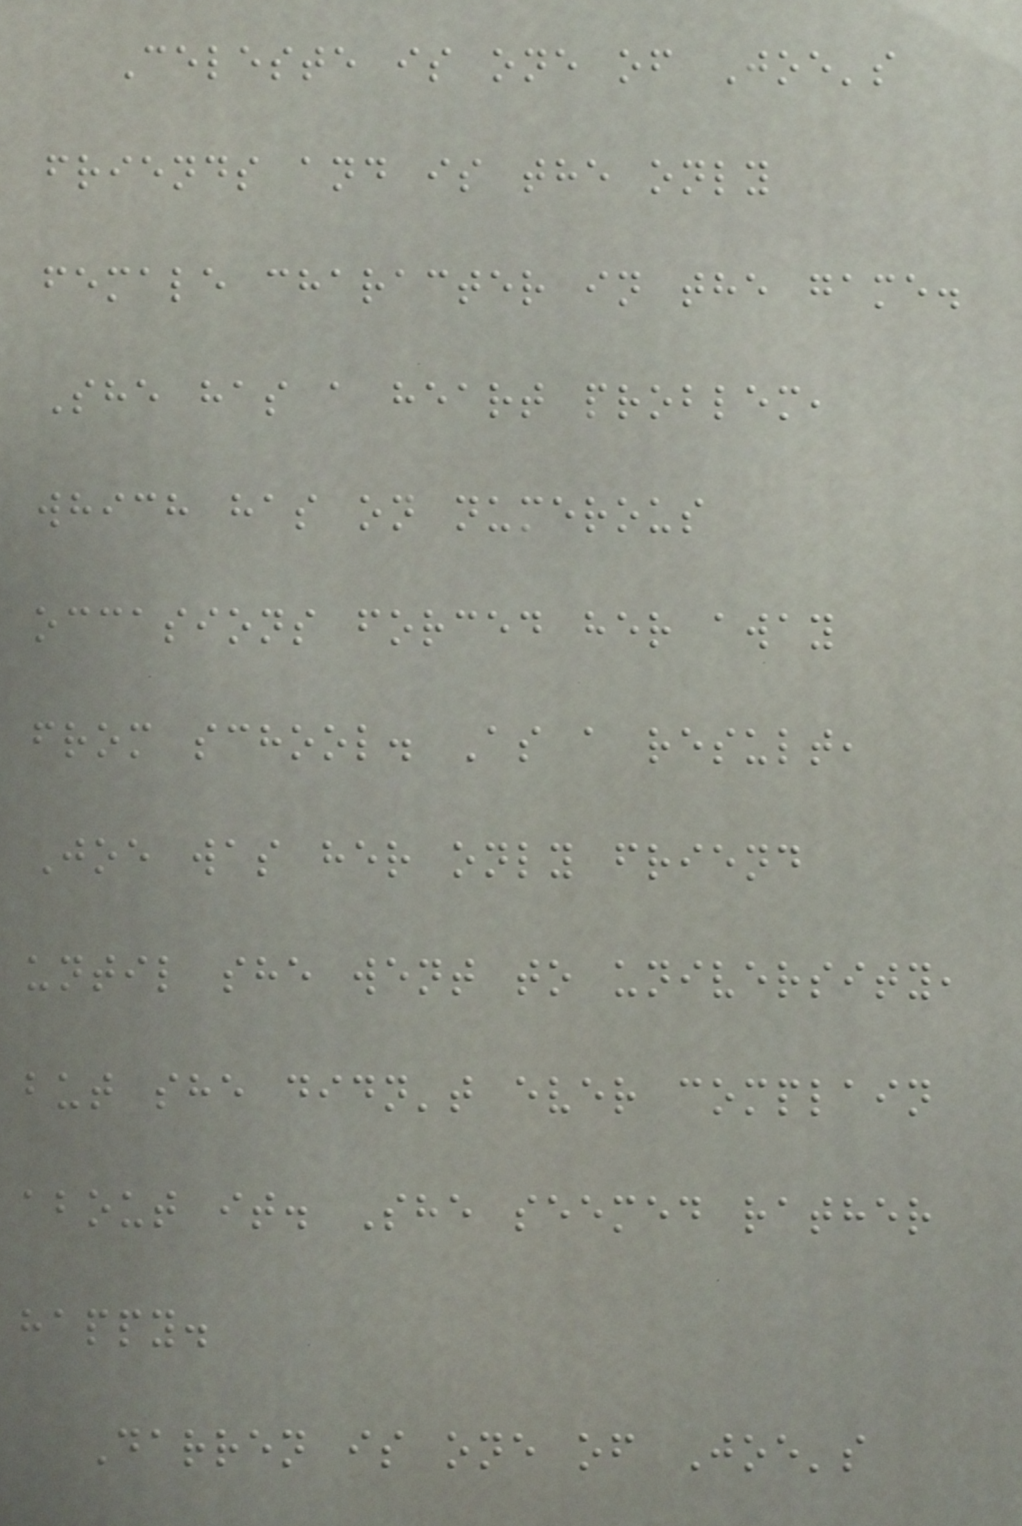Celeste is one of Joe's
friends and is the only
female character in the game.
She has a heart problem,
which has on numerous
occasions forced her away
from school. As a result,
Joe was her only friend
until she went to university,
but she didn't ever complain
about it. She seemed rather
happy.
Darren is one of Joe's
